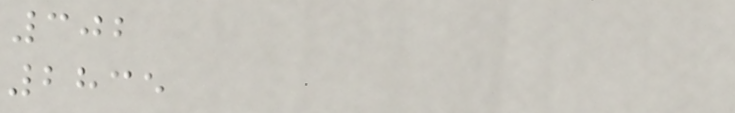302
2835
